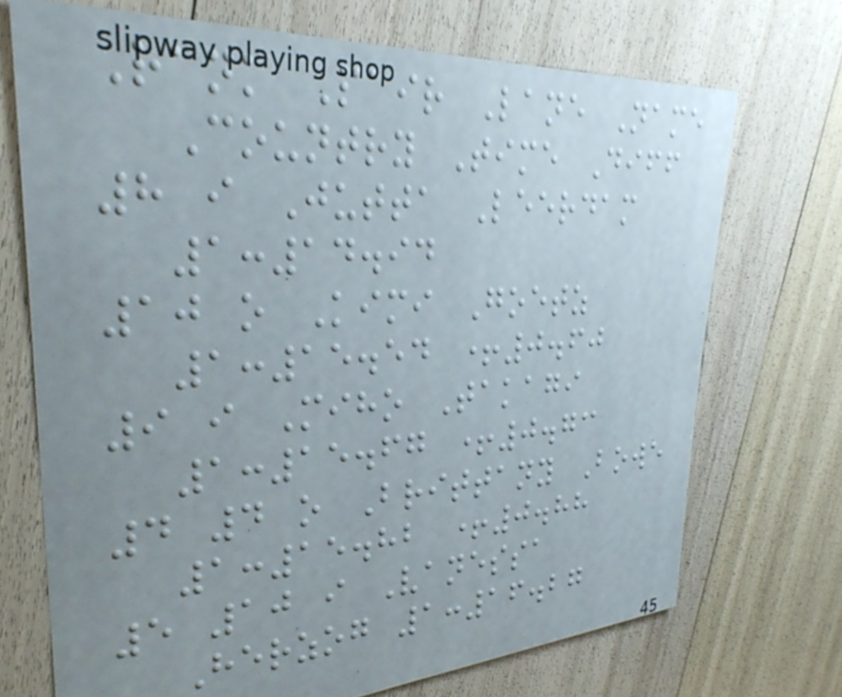Rank Pair Lane Name
Country Time Diff
8 i Jutta Leerdam
1:14.94
10 o Kimi Goetz
1:15.54 +0.60
9 i Miho Takagi
1:15.67 +0.73
4 4 o Brittany Bowe
1:15.82 +0.88
5 10 i Vanessa
Herzog 1:16.27
